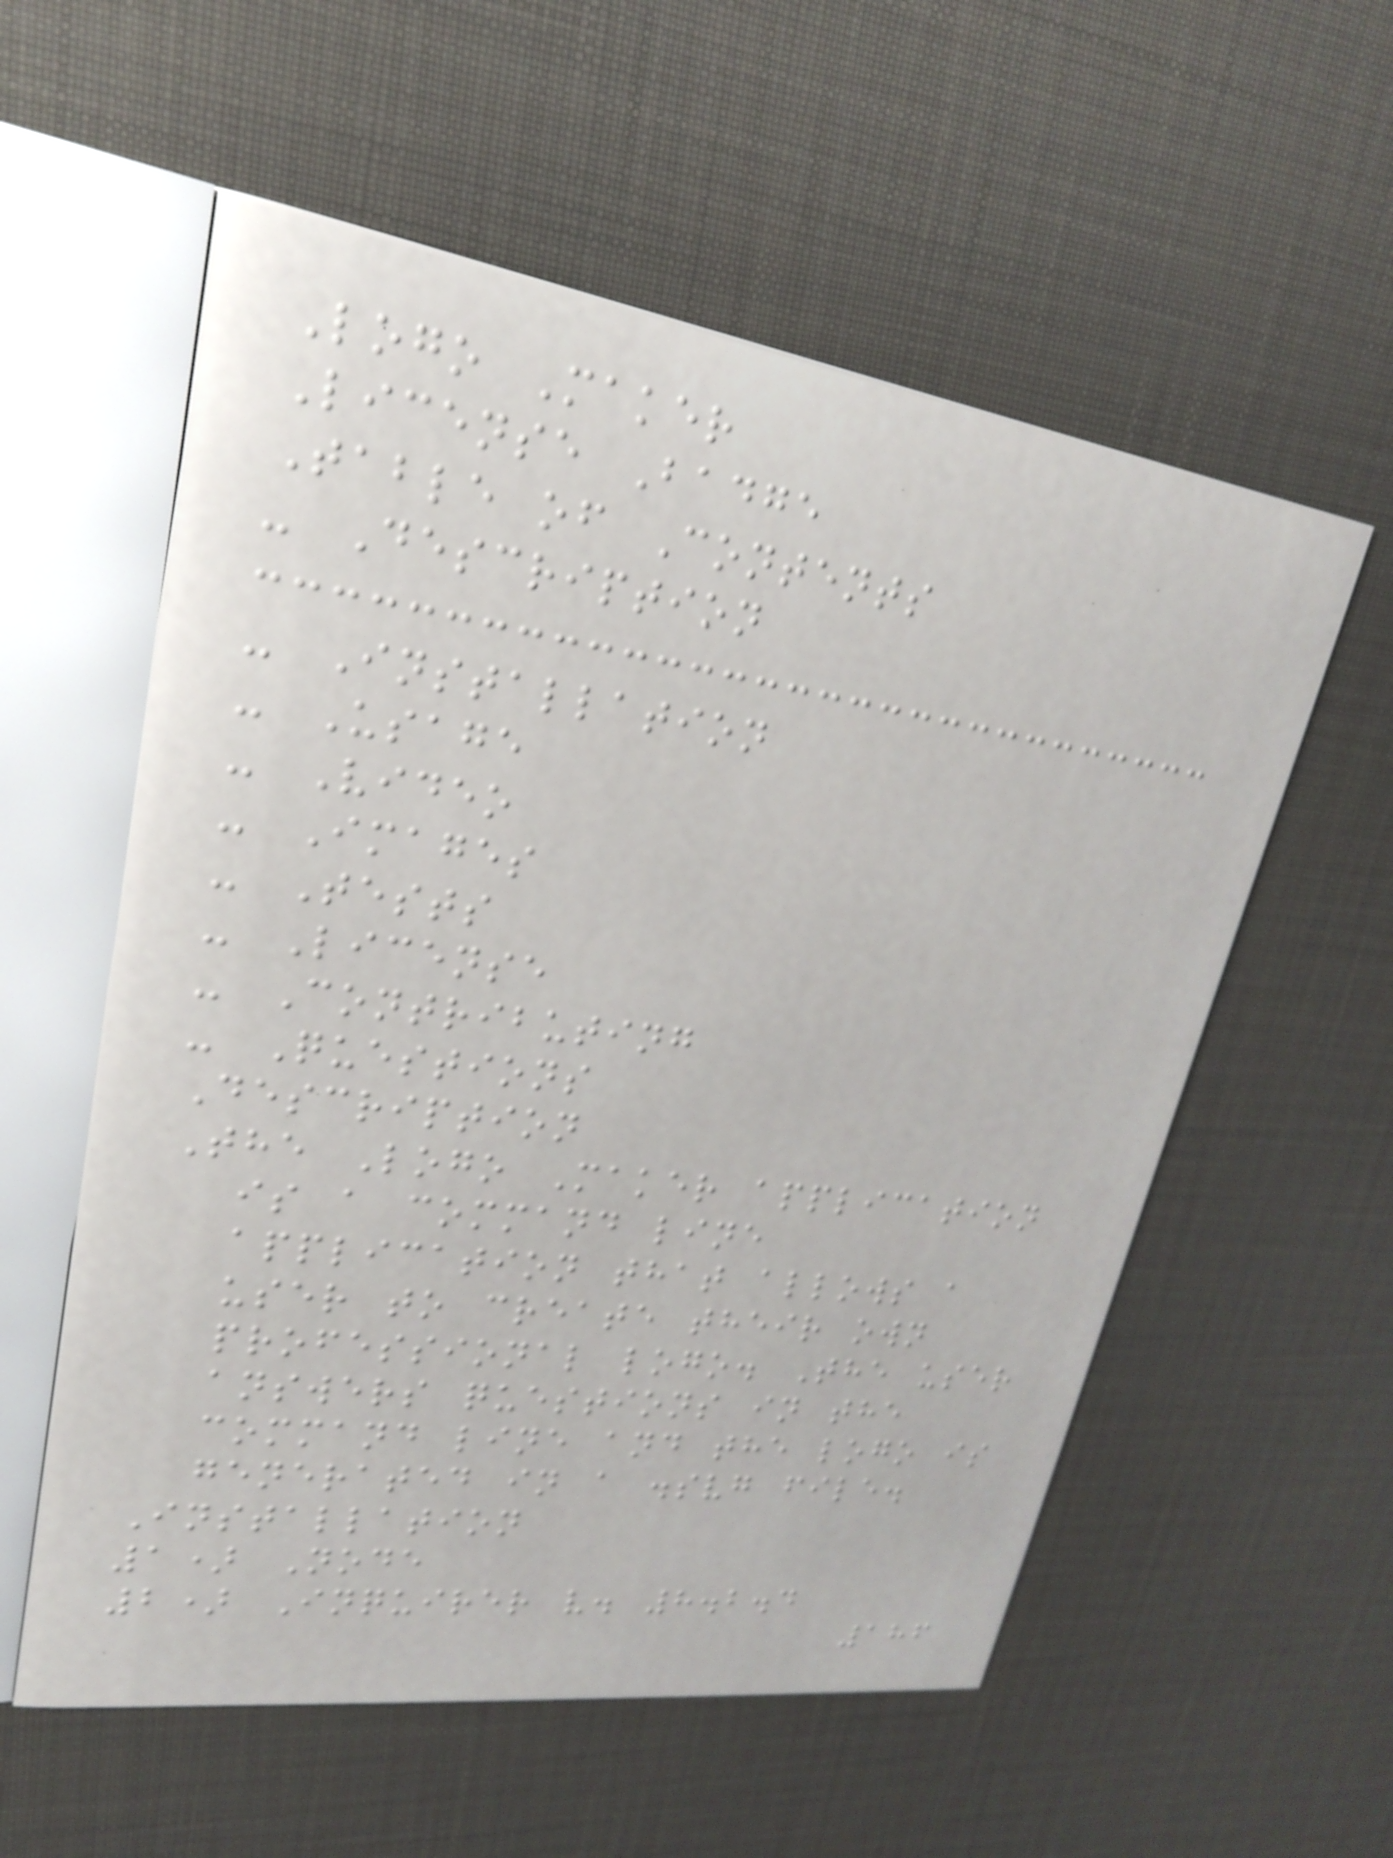Logo Maker
License Badge
Table of Contents
- Description
- Installation
- Usage
- Video
- Images
- Tests
- License
- Contributing
- Questions
Description
The Logo Maker application
is a command line
application that allows a
user to create their own
professional logo. The user
answers questions in the
command line and the logo is
generated in a .svg file.
Installation
1) Node
2) Inquirer v. 8.2.4
186
